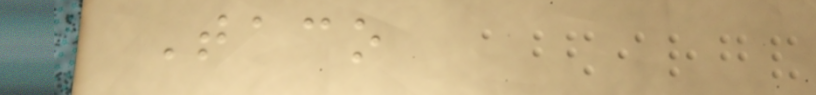Taco
